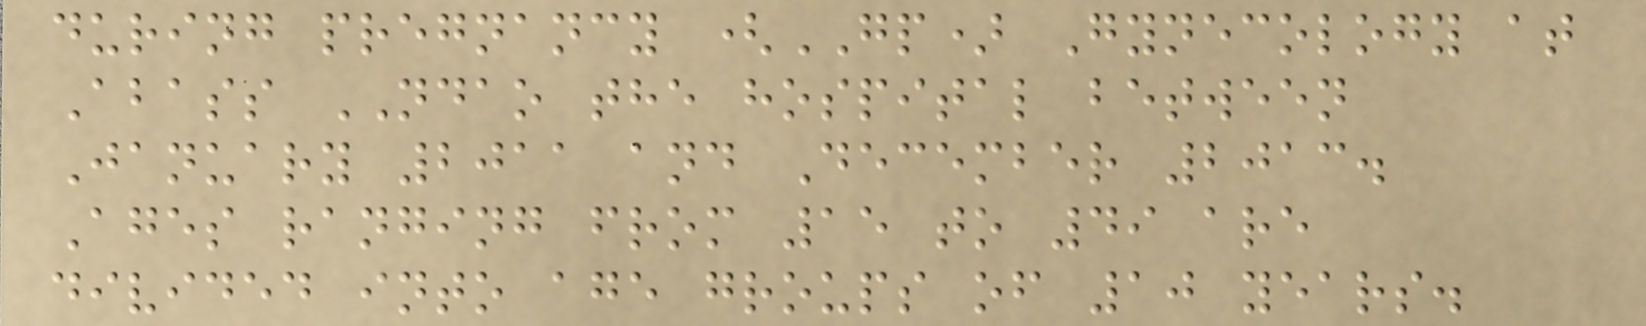during pregnancy (GP) Gynecology at
Abass NDAO the hospital between
January 2011 and December 2013.
Ages ranging from 15 to 49 are
divided into age groups of 10 years.
